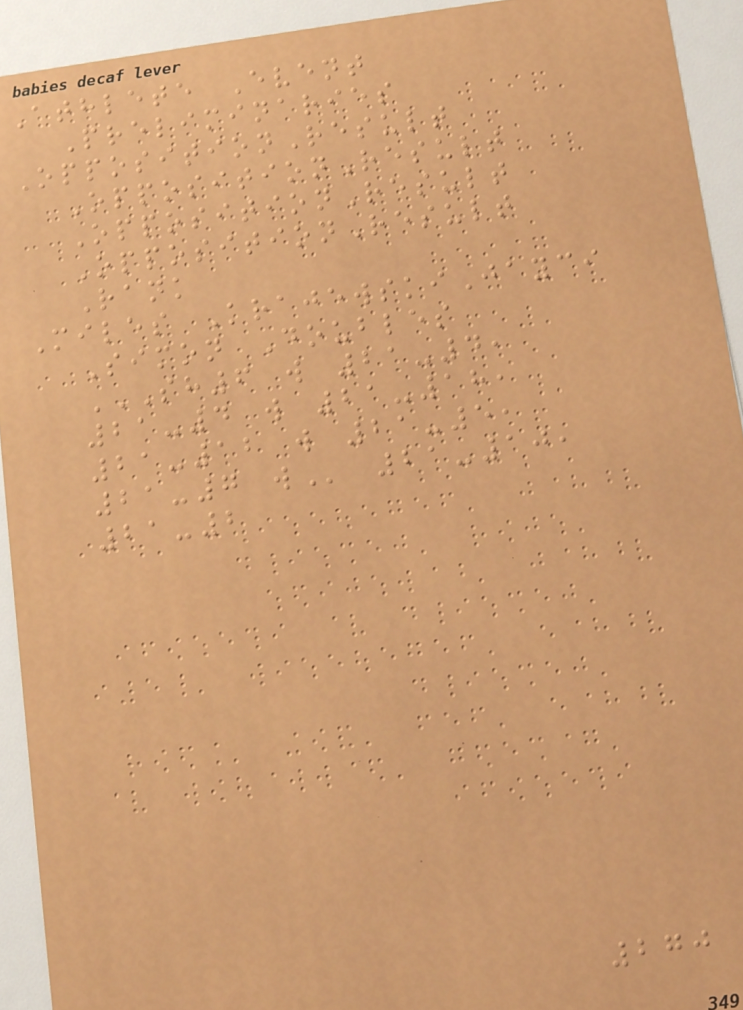Athlete Event
Preliminaries
OppositionResult
OppositionResult
OppositionResult
OppositionResult
Rank
Miles KrajewskiJayci
Simon Doubles
SH6 W 21-4,
21-4 W 21-18,
21-12 W 21-5,
21-7 W 21-10,
21-2
270
